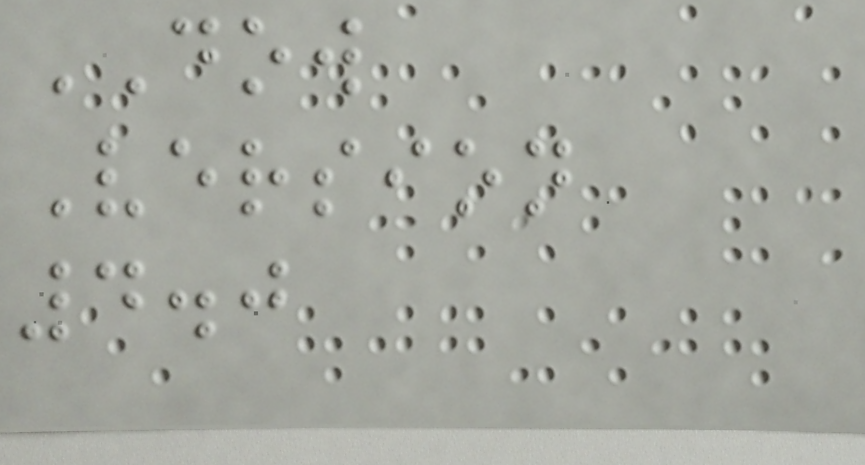DOW
Version
4.0
